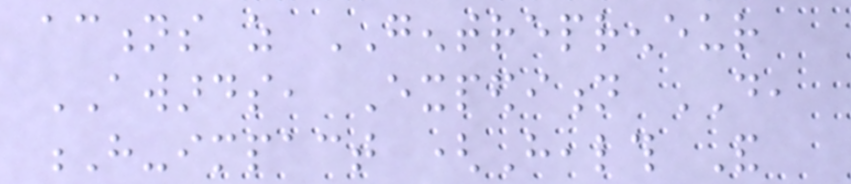actions as GENTREPRENEUR
AWARDS, Expedition DO,
H-impact (Health And
